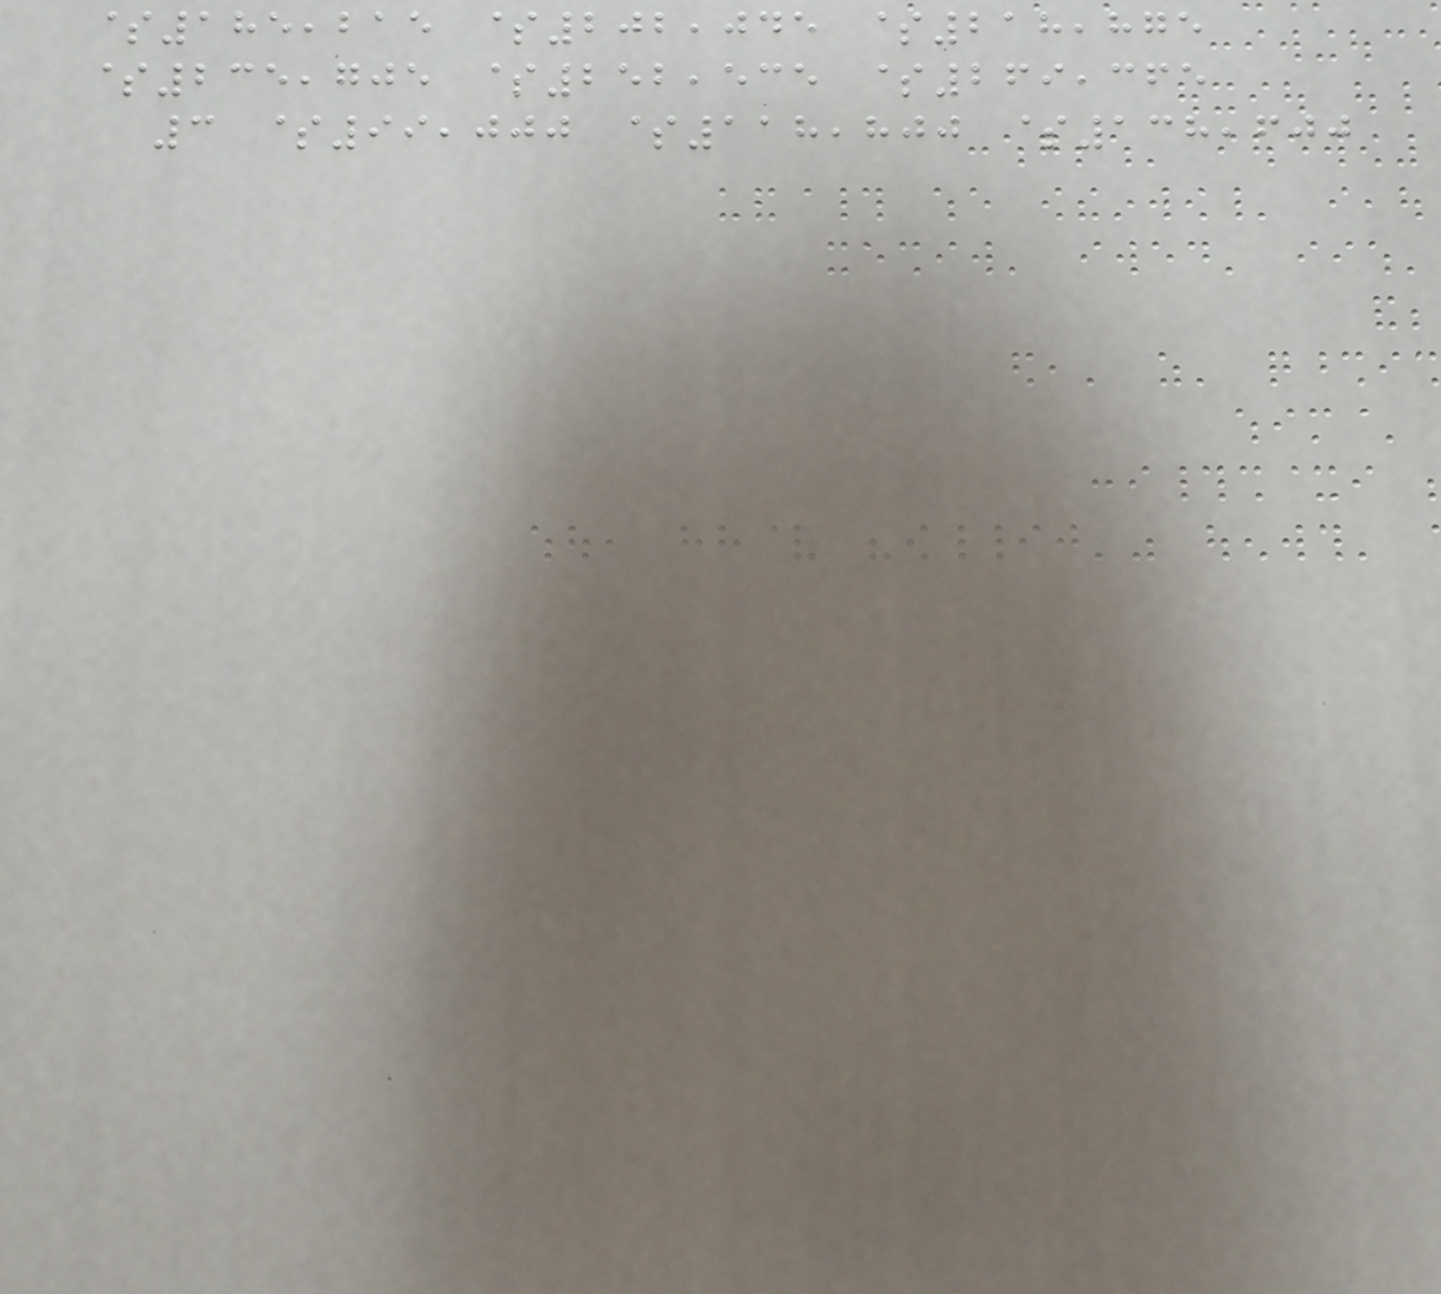$185,215 $202,045 $218,875
$235,705 $252,535 $269,365
3 $99,000 $118,800 $138,600
